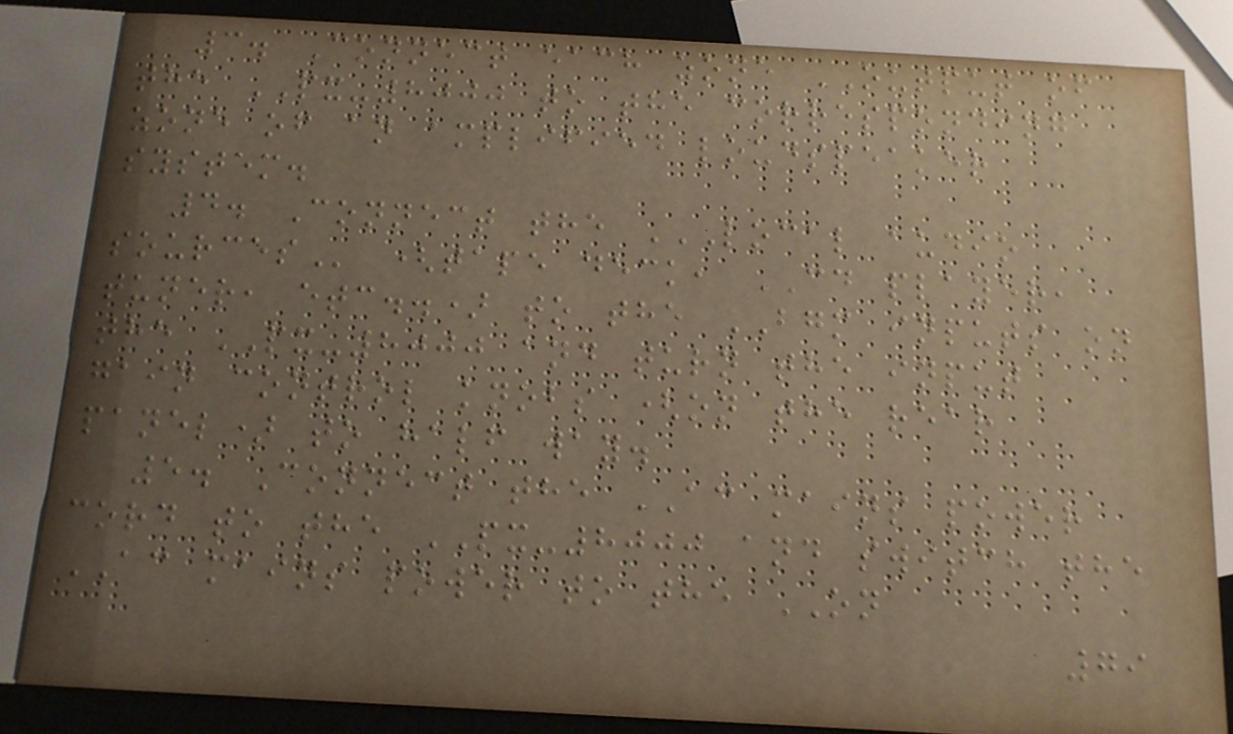3. Connect each zone OUTPUT of
the PX-8000 to the corresponding
zone of an amplified loudspeaker
system.
4. Connect the LOCAL AUDIO
SOURCES (tape deck, CD player,
tuner, etc..) to the BGM inputs on
the PX-8000 and turn the input
gain control knobs (on the rear
panel) to half way.
5. Connect the AC mains power
cord to the PX-8000 and switch the
AC mains power to the ON
79
